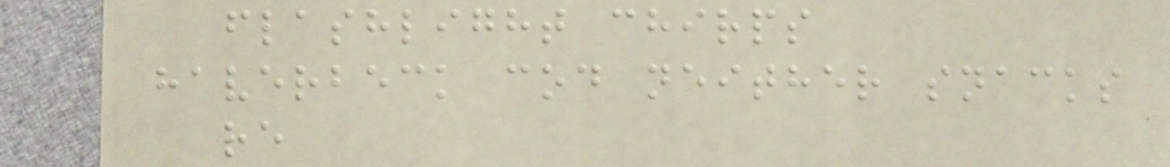flashlight chirps
haverbeck cod neither snacks
re
